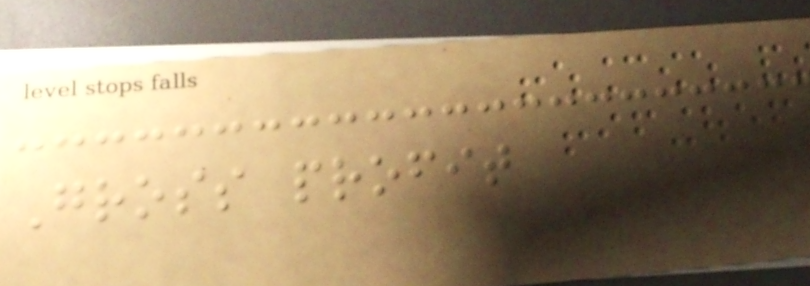Gross profit
